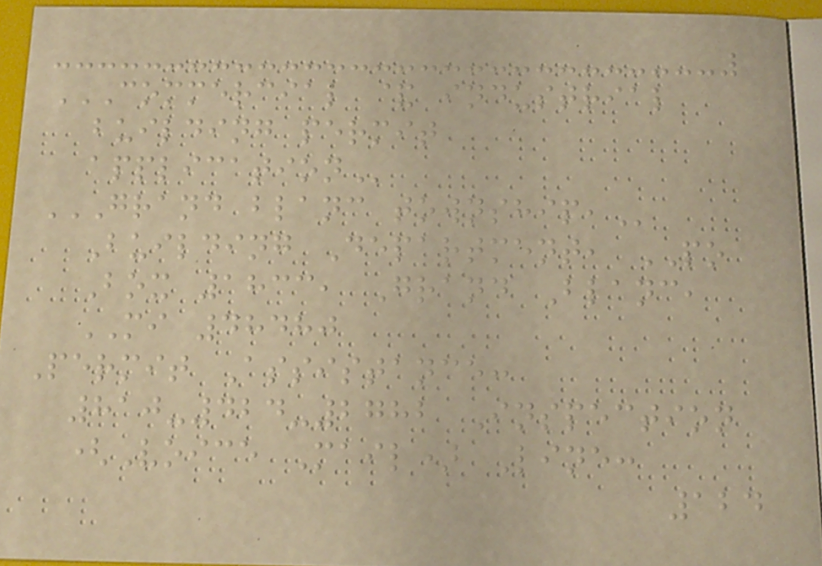COMMERCIAL & INDUSTRIAL
BUILDING PERMIT
APPLICATION
GRAND BLANC TOWNSHIP,
Building Department, PO
Box 1833, Grand Blanc,
MI 48480
Permit Assistance:
810-424-2782 Inspection
(Voice Mail) Line:
124
